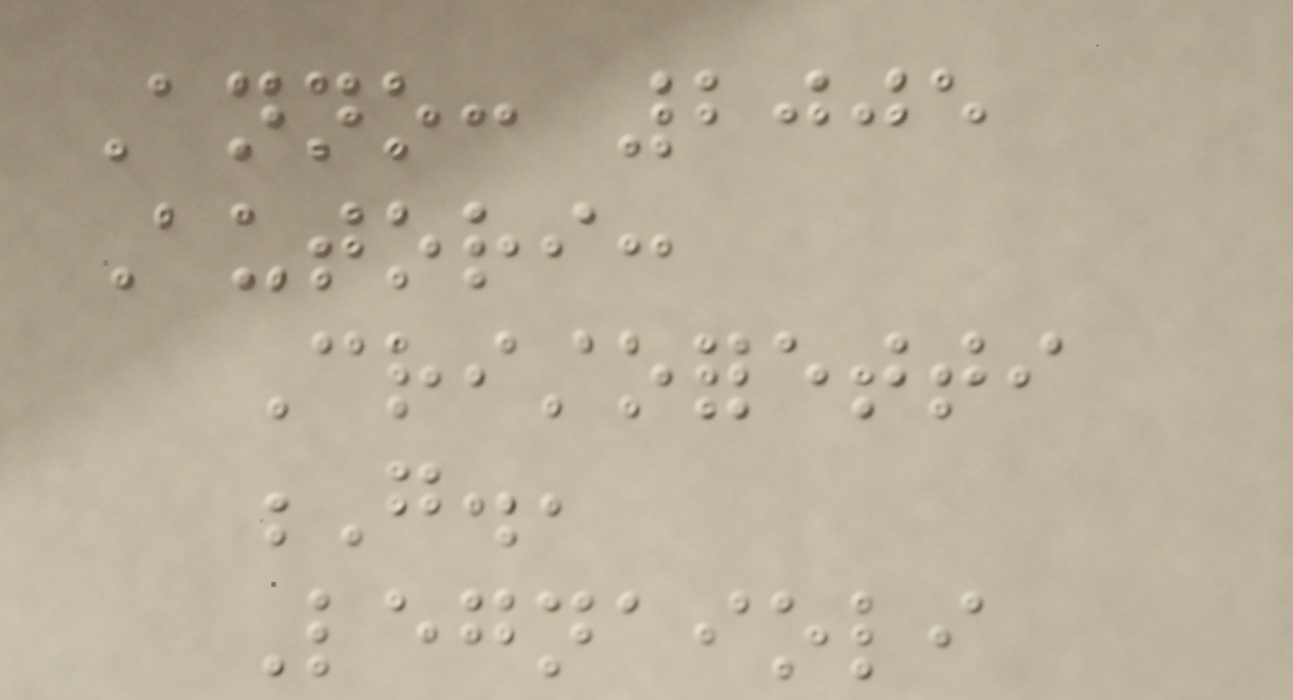Anno: 2005
Autori:
Cristoforetti
G.,
Legnaioli
